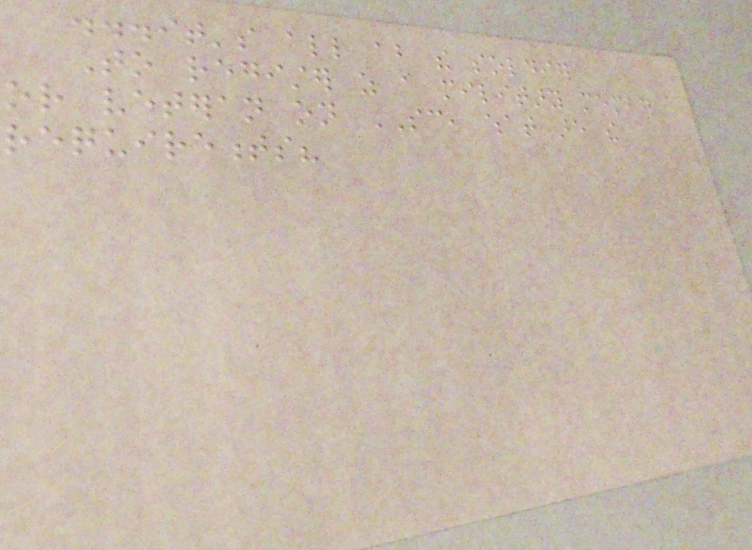...it's all about the soldier
To register as a military member
or veteran on SC, what are the
requirements?
